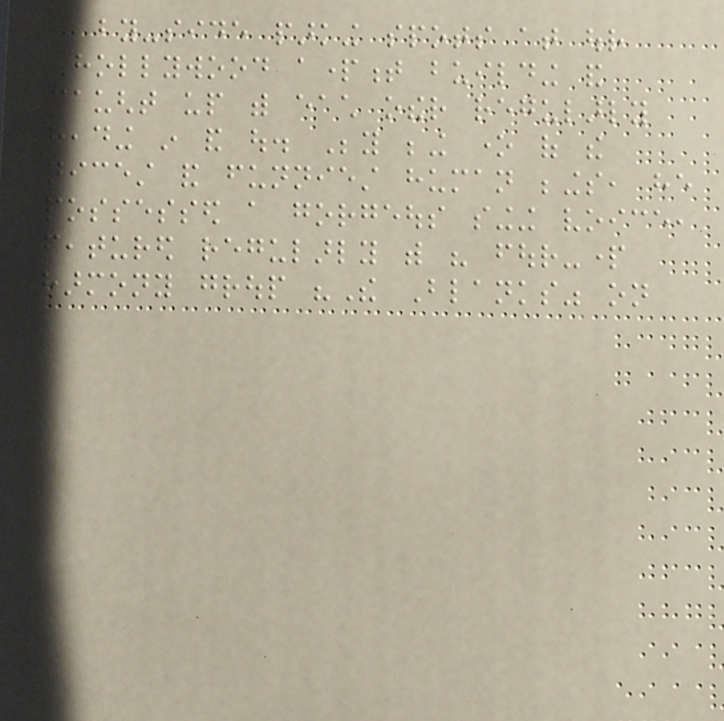by-side parking spots at our
Hollywood apartment building and
caught up with each other regularly
heading in and out. Beyond being one of the
nicest and funniest human beings, he
possessed a gorgeous singing voice,
featured regularly with his four-part
harmony group "The Blanks" on
